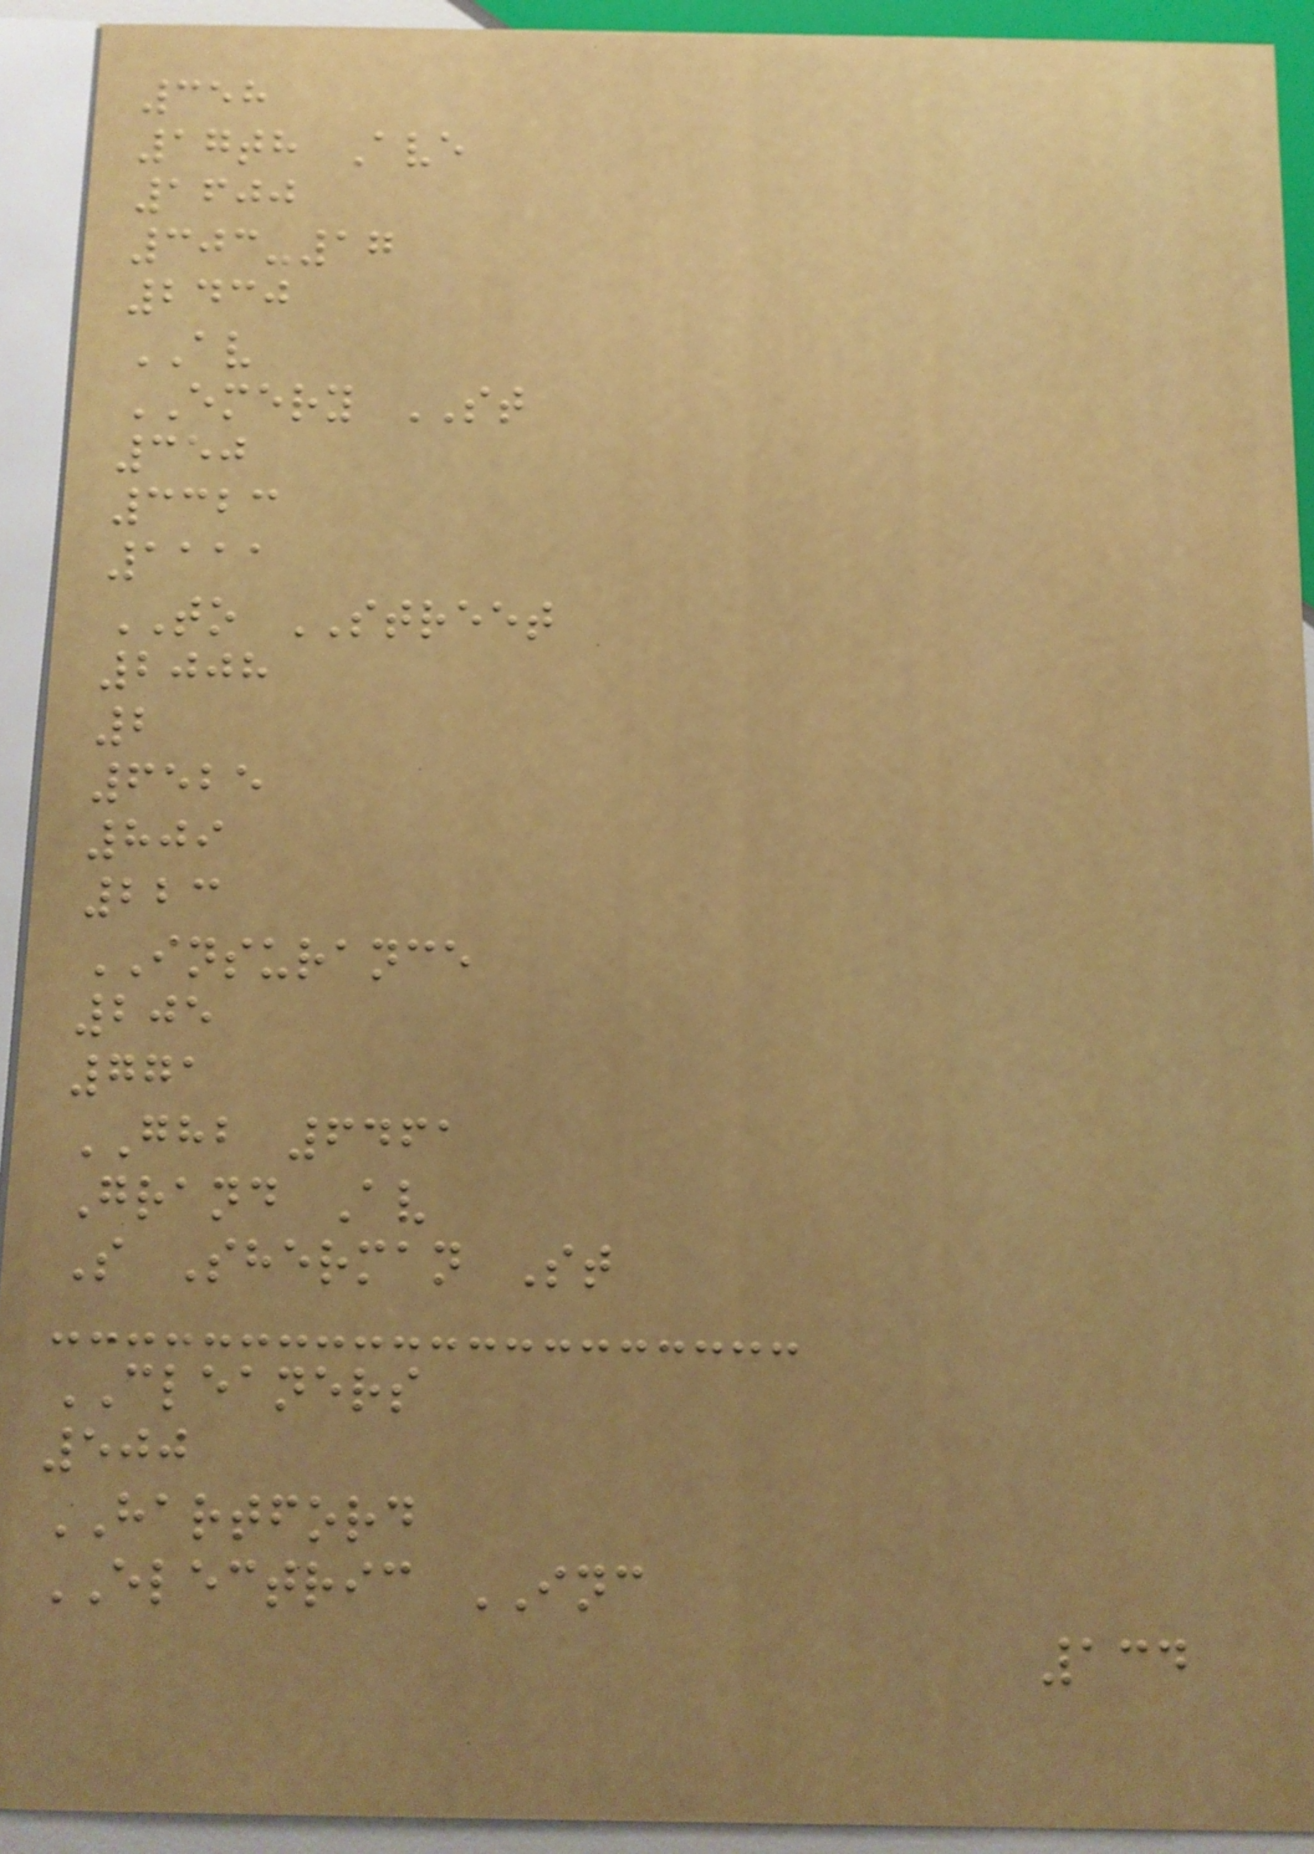358
17th Ave
1600
303-17
2430
AV
EMERY ST
350
3323
1111
TO STREET
2008
2
6525
809
223
INSURANCE
205
771
GHB 6461
Grand Av
S Sherman St
CLEANERS
500
HARTFORD
ELECTRIC INC
134
